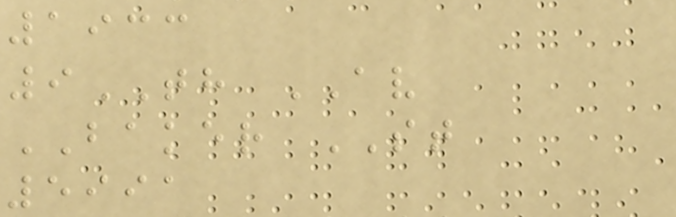1933
9TH AV
BAKER ST
5991
